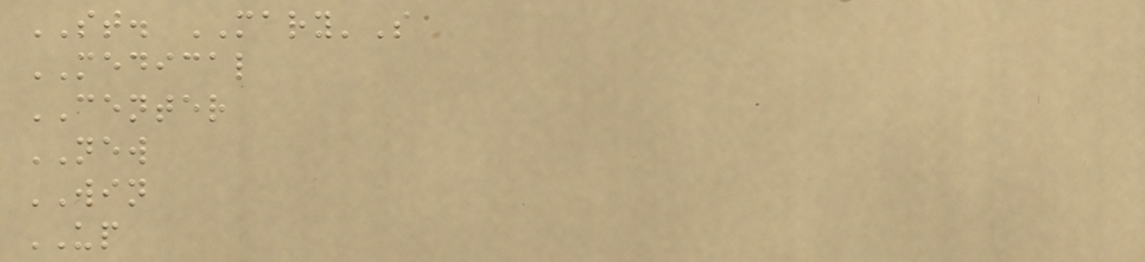ST. MARY'S
MEDICAL
CENTER
NEW
WIN
UP
